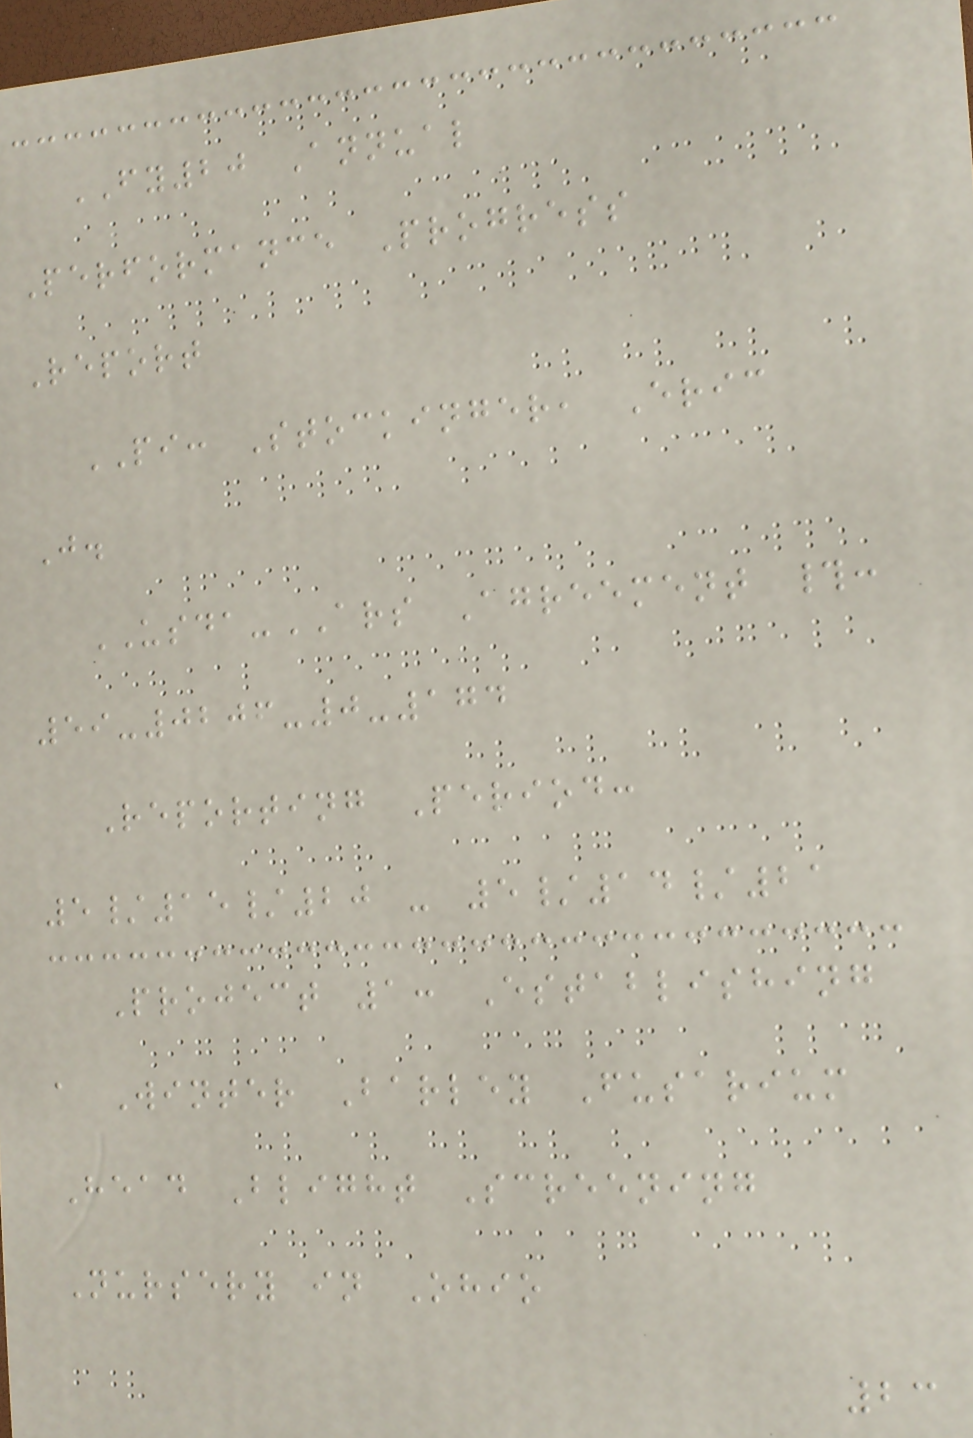FY20 Annual
Performance Progress
Report
PI: Stockinger, Eric
J.
USDA-ARS Agreement #:
59-0206-0-174
Reporting Period:
5/15/20 - 5/14/21
Project 1: Establishing
a Winter Barley Fusarium
Head Blight Screening
Nursery in Ohio
23
